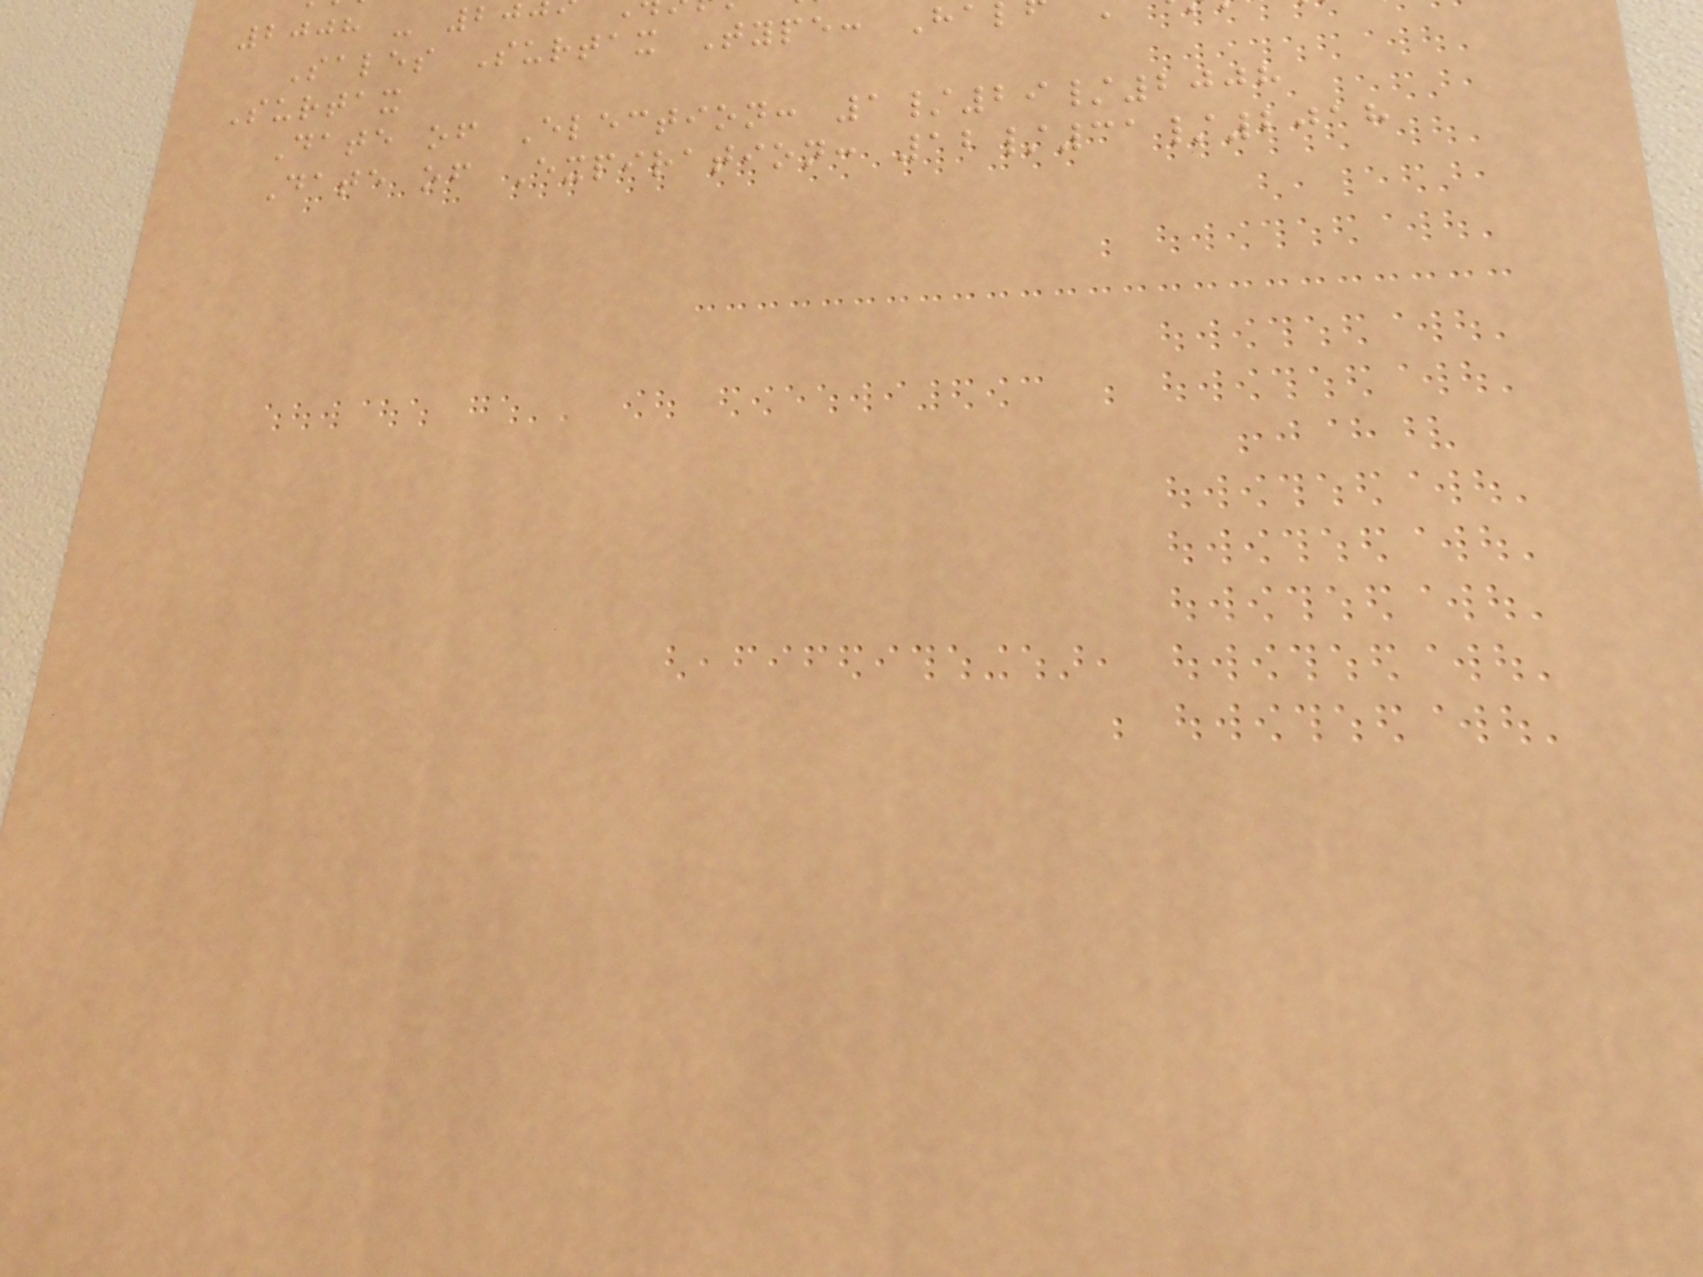2008 - 20
Sales Surtax Type: Ha
Surtax
Date of Election: 1/29/2008
Date of Expiration: 12/31/2018
